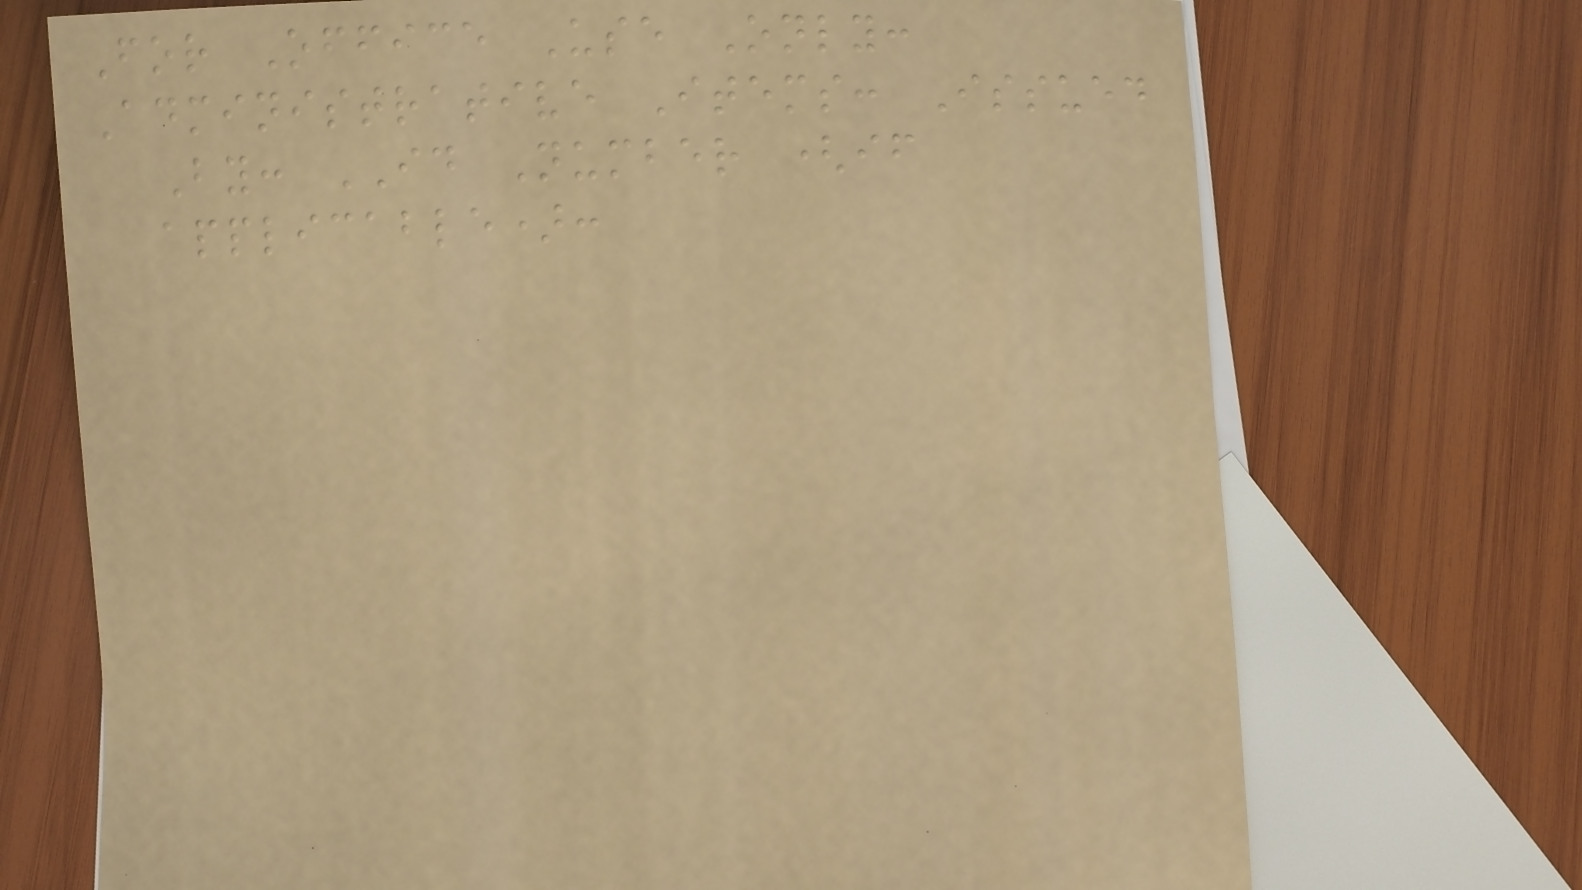For Office Use Only:
Administrative Items: Issued
By: ID Number (if
applicable):
